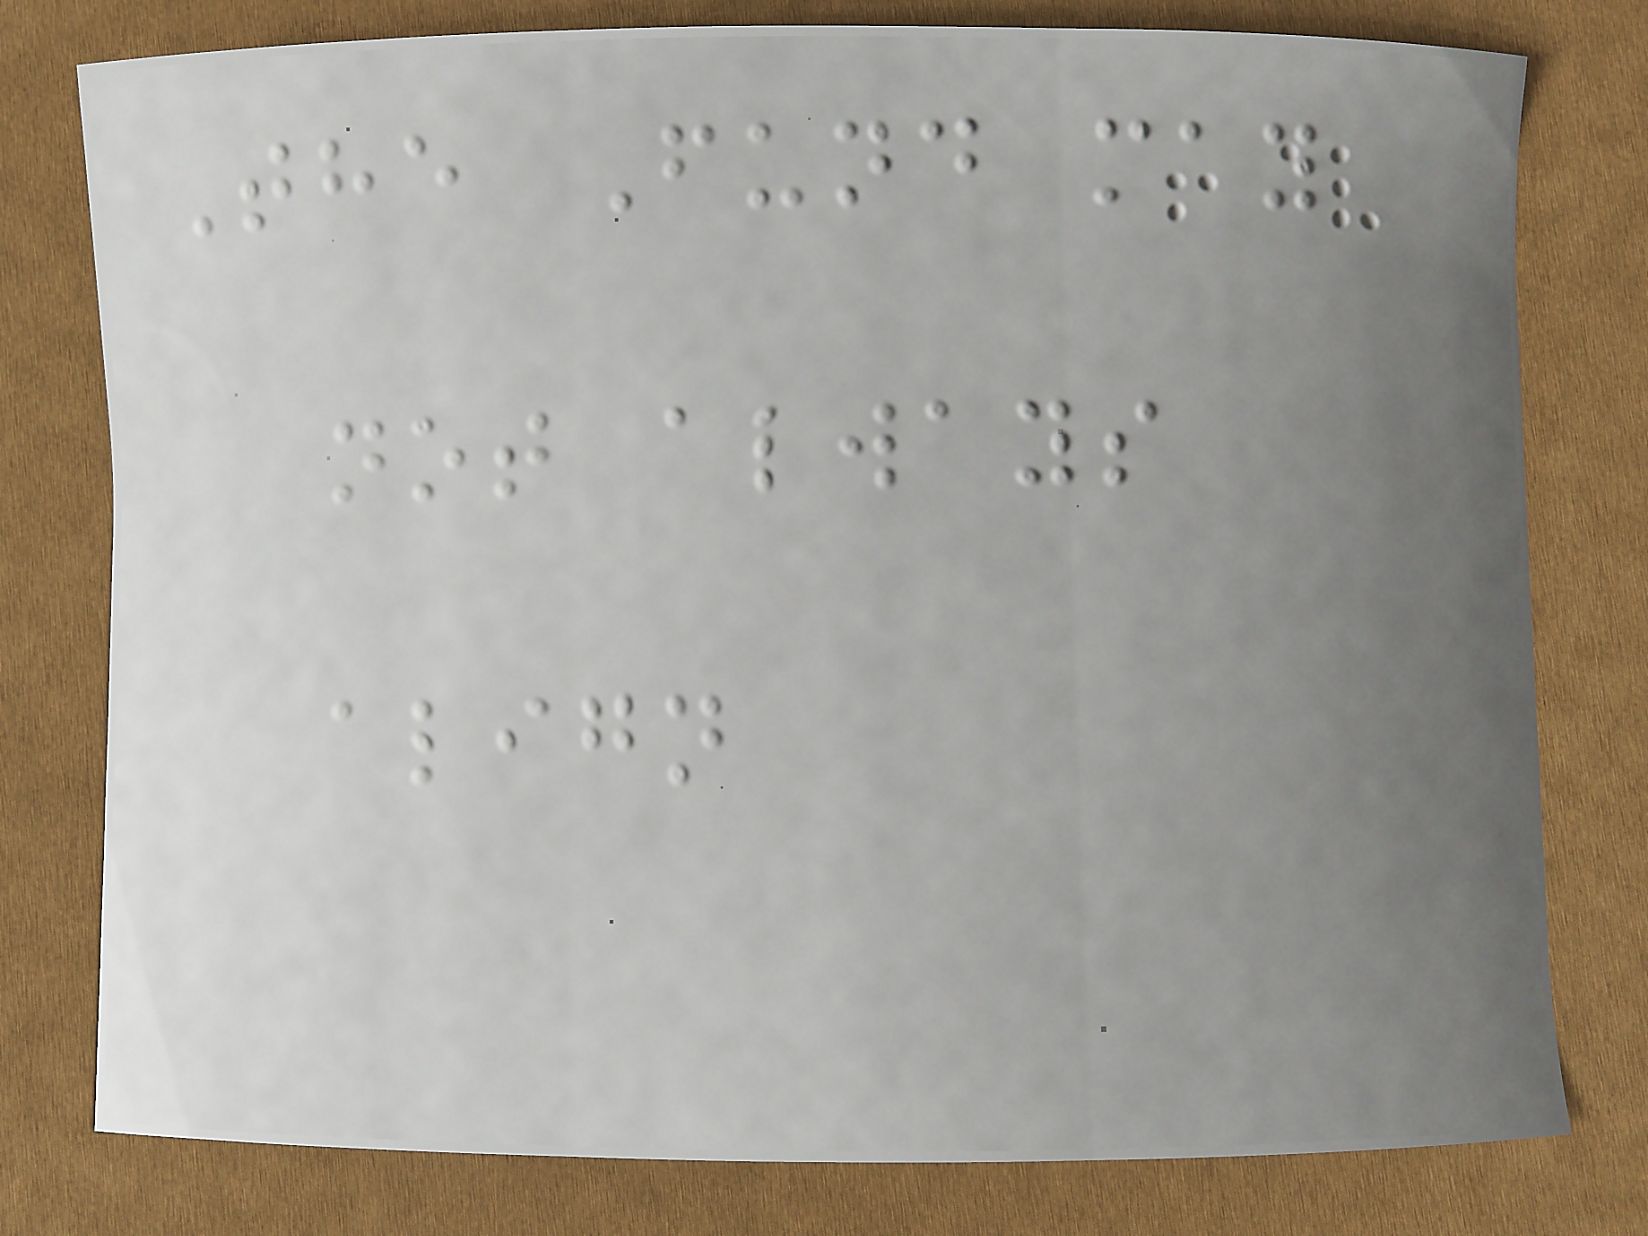The Fund may
not always
align
